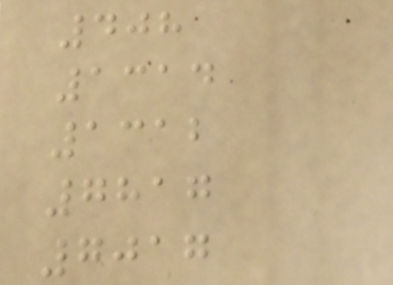408
1314
1312
7817
7017
